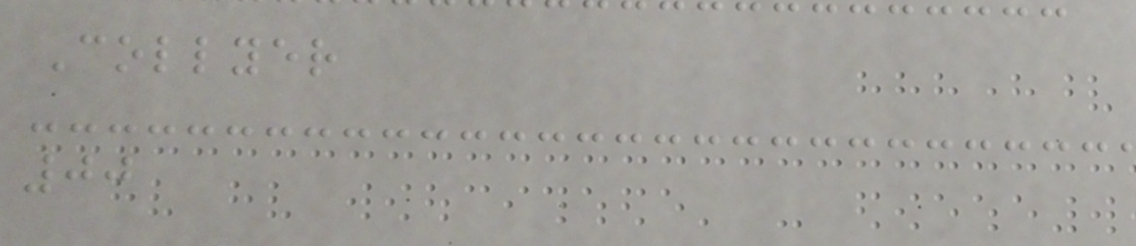Collyer
00
